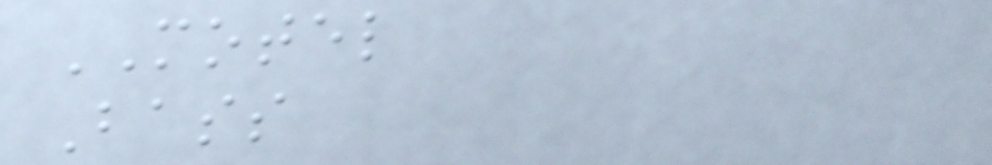MOTEL
Bass
